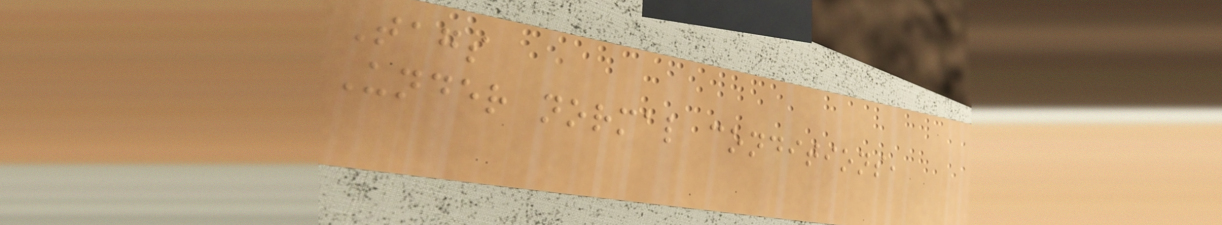Tags
Under normal conditions,
